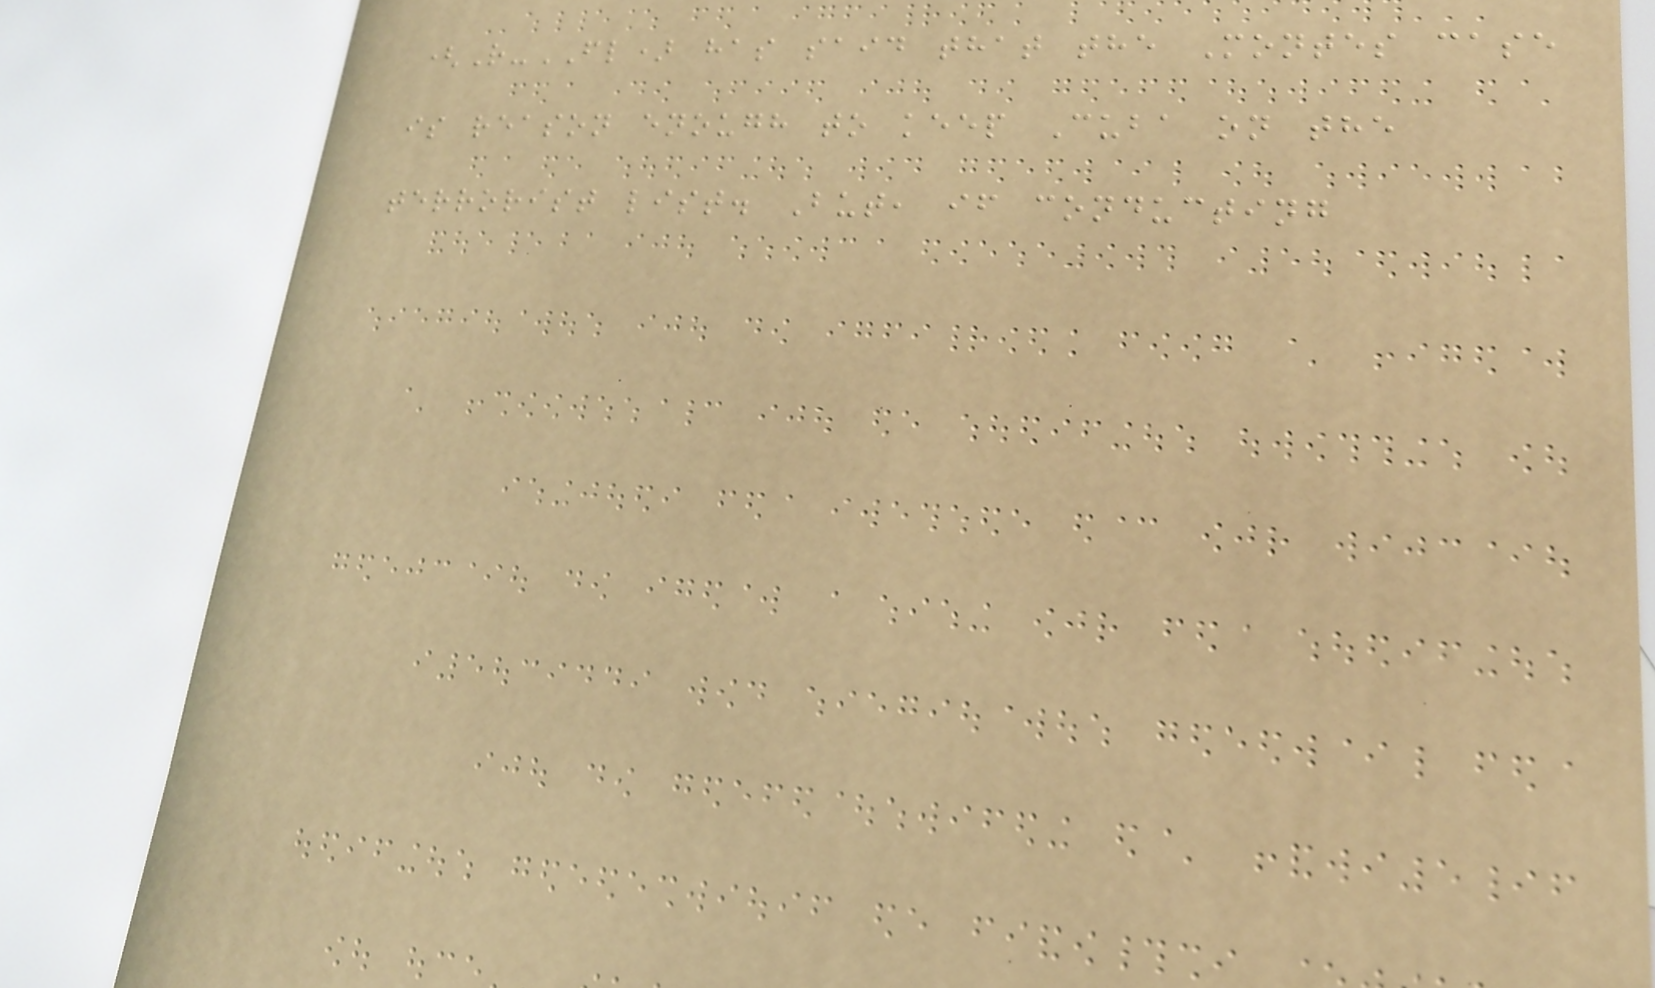(R-FL) has said that the Montes case
is reason enough to keep Cuba on the
terrorist list. But, if conducting
